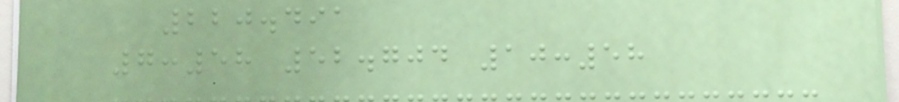220.491
7:58 52.704 10:58
